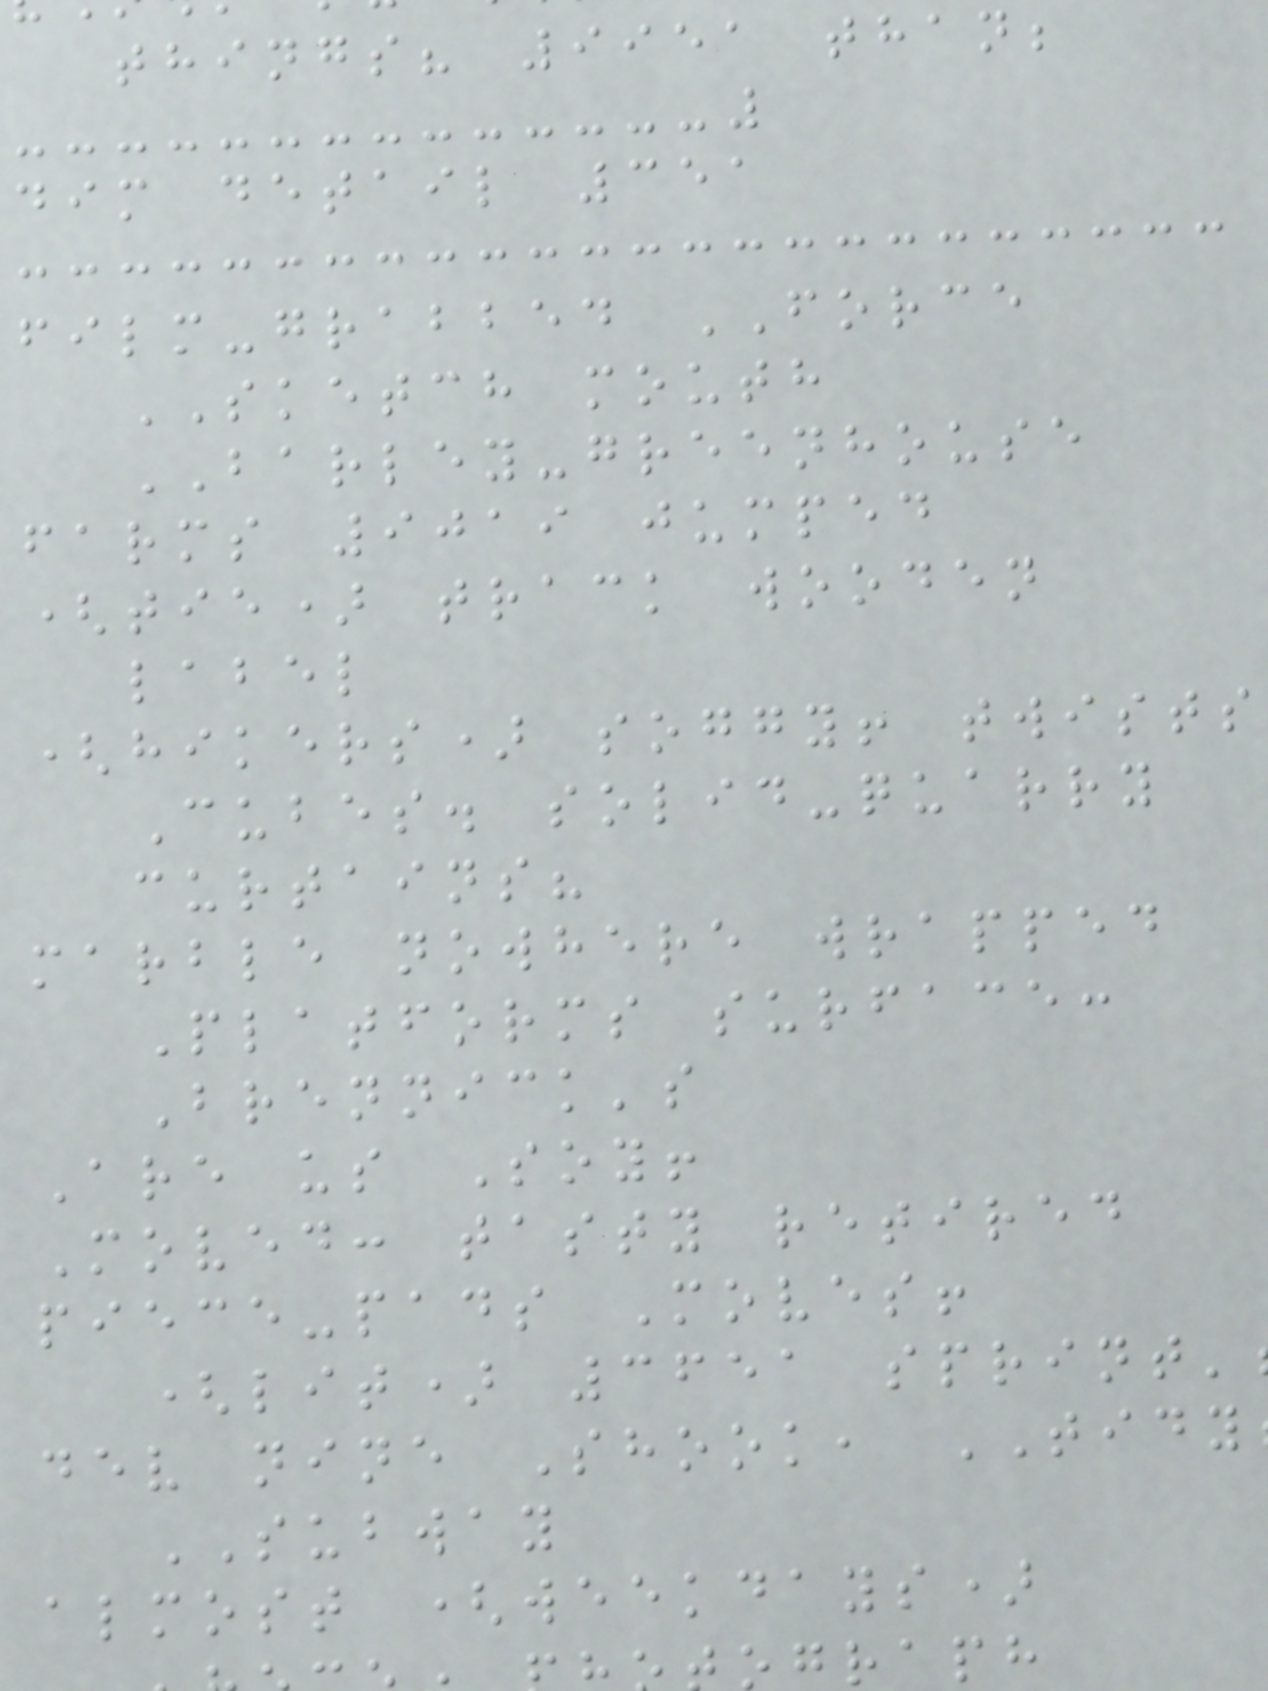things? 9951 than;
dim detail 351
film-grabbed FORCE
SKETCH mouth
BARLEY-greenhouse
farms 9019 jumped
(tie) track wooden
label
(hikers) soggy! twists
Cubes. solid-quarry
curtains?
marble nowhere wrapped
Platforms surface:
Brennick's
Are us Soy!
Moved: tasty retired
piece-pads Moves!
(lit) 3651 sprint'
dev nine Shook, TIDY
SUBWAY
almost (weekdays)
graph
